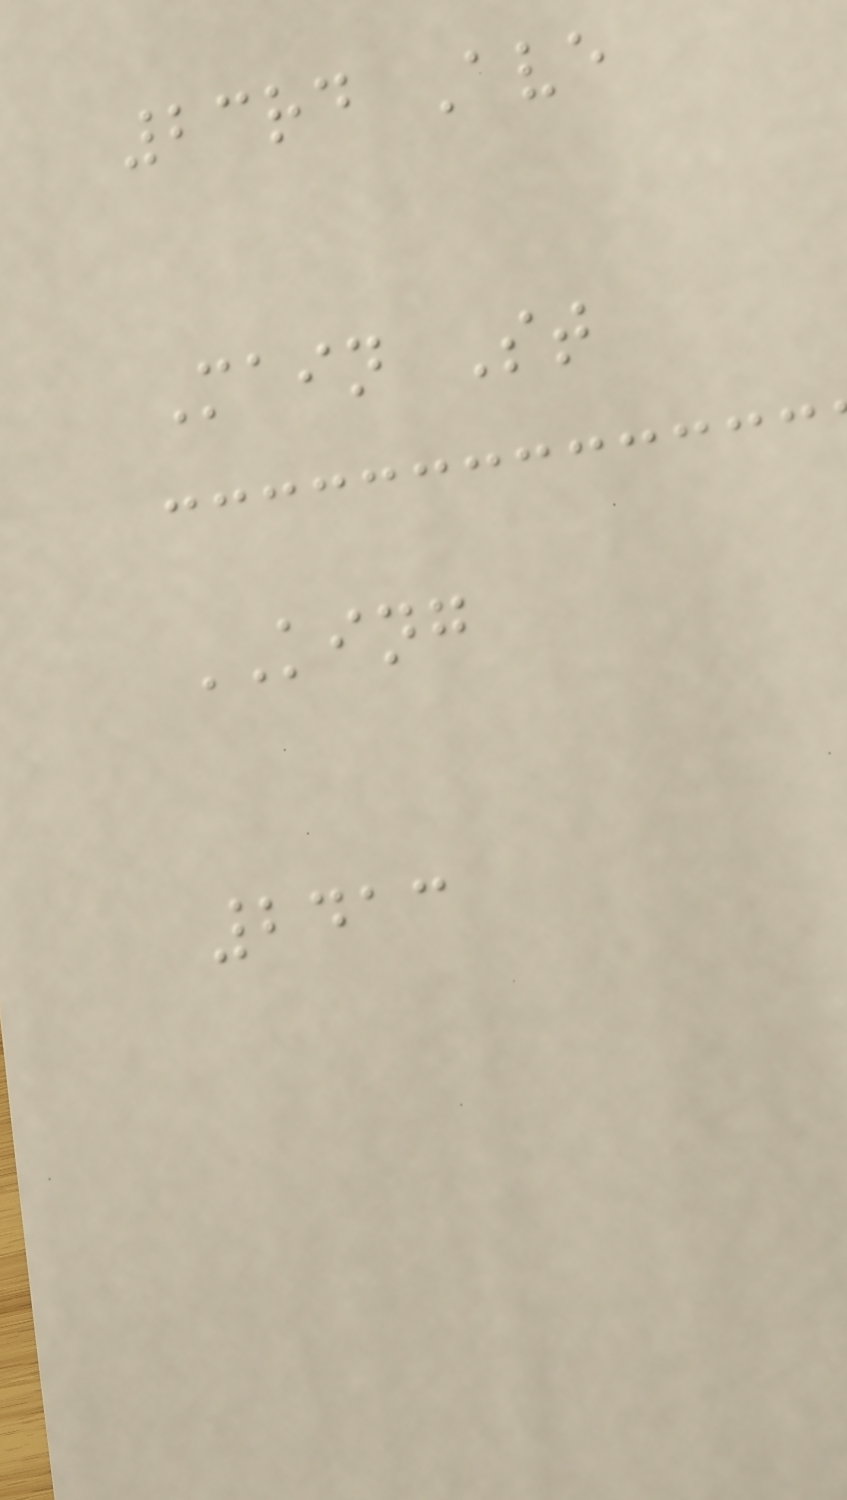23rd Ave
Main St
KING
2413
